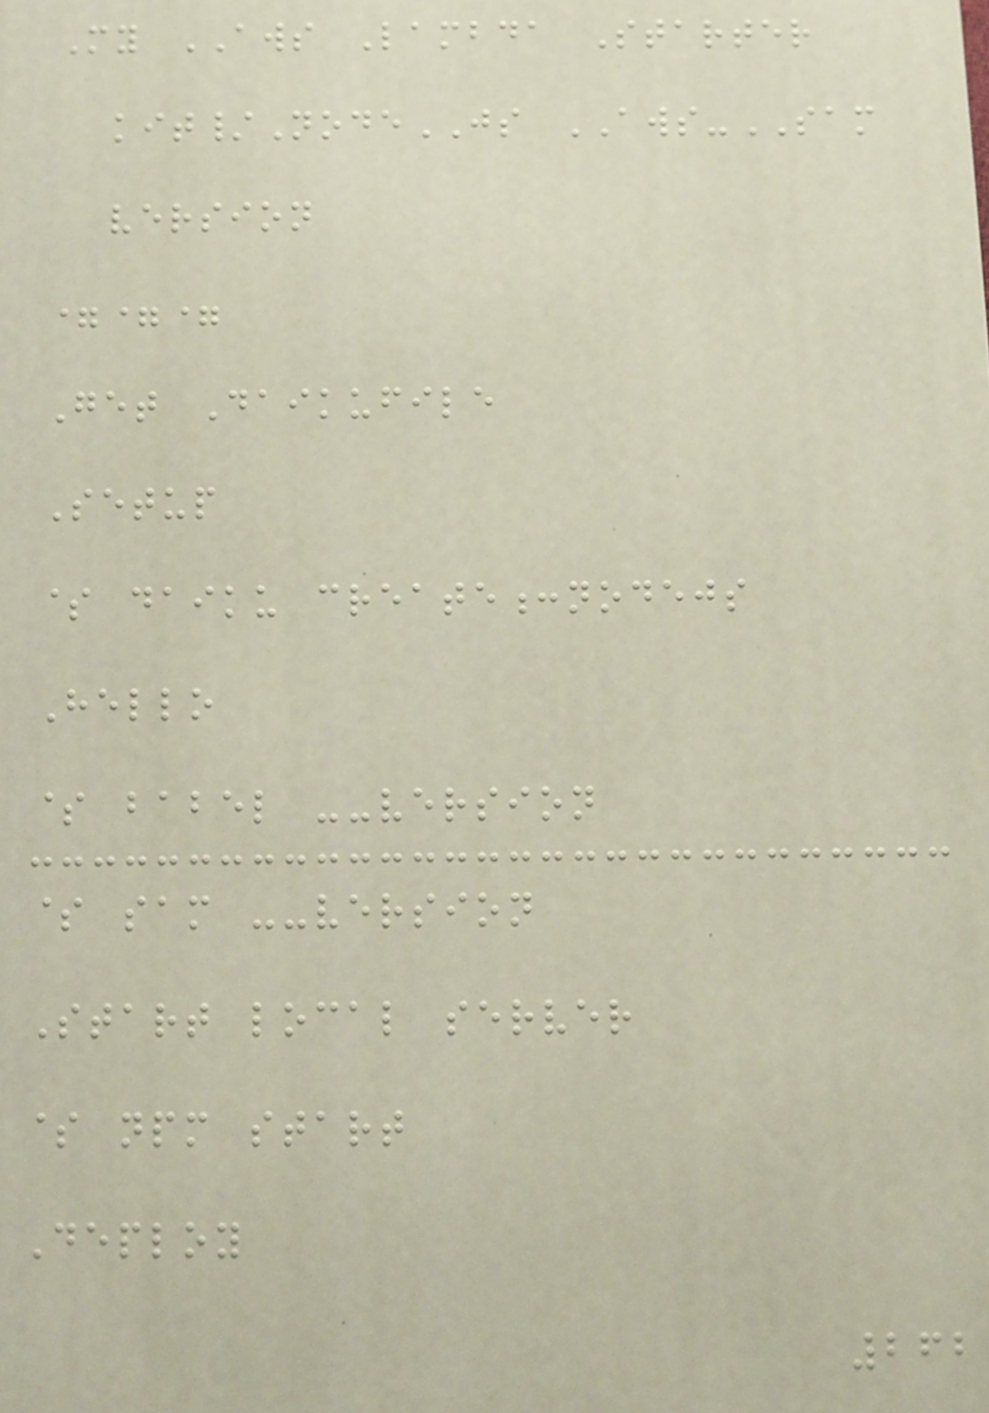My AWS Lambda Starter
kit/NodeJS AWS-SAM
version
===
Get Daikufile
Setup
$ daiku create:nodejs
Hello
$ babel --version
$ sam --version
Start local server
$ npm start
Deploy
262
